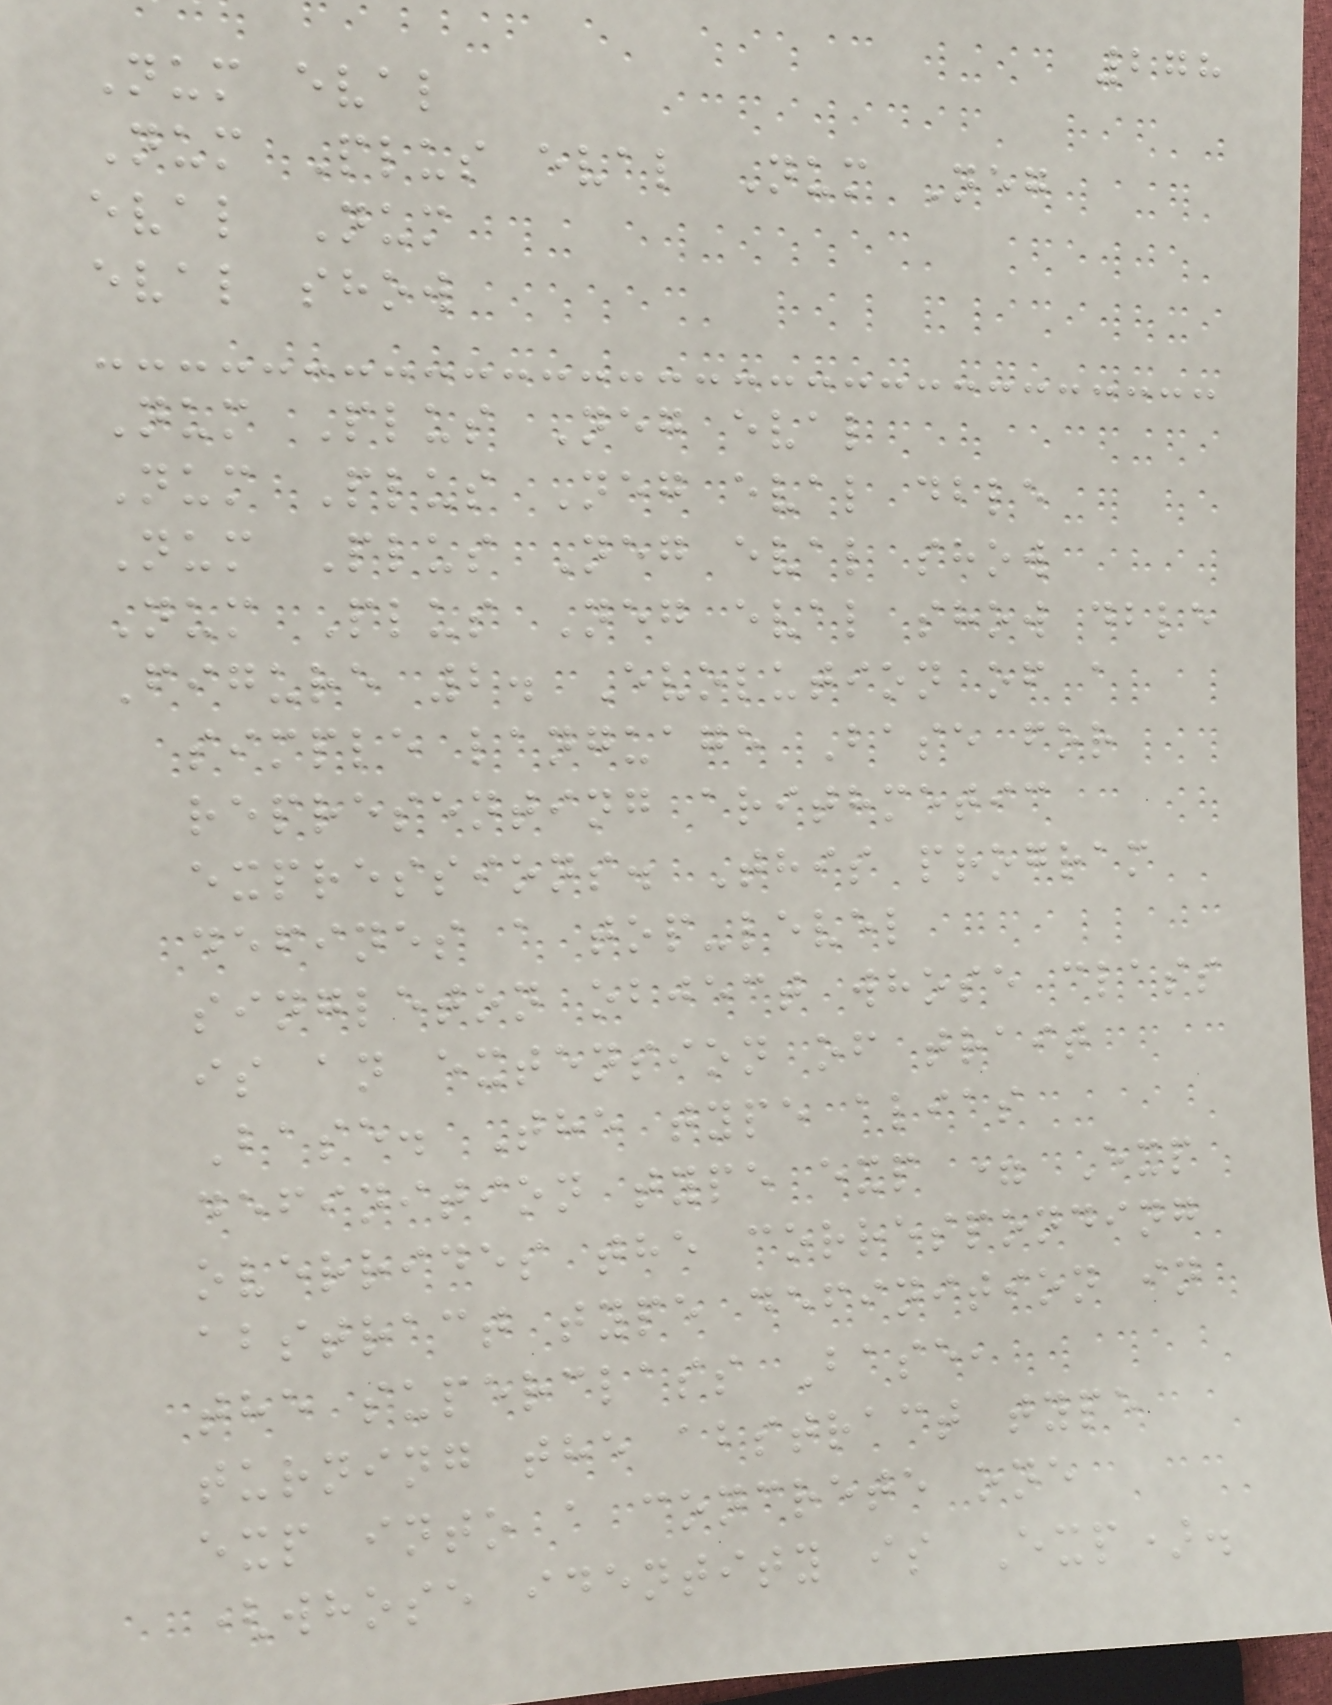278
Num eval
Num Plus eval Num Neg
eval Num
eval show
Num Plus Neg eval
Num Plus Neg eval dble
Num Plus Neg eval show
Num Plus Neg eval show dble
Figure 2. Evolution of a
simple language Base for
representing arithmetic
expressions. This program
defines a top-level
singleton object whose class
is an extension of trait
Base. The type alias
definition type exp = Exp
overrides the corresponding
abstract type definition in
the superclass Base,
turning the abstract type
exp into a concrete one
(whose identity is Exp).
